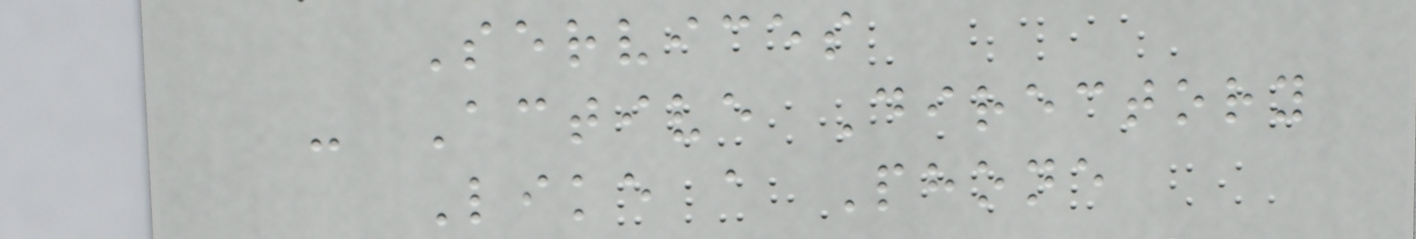Services
- Active Directory
Like a Phone
